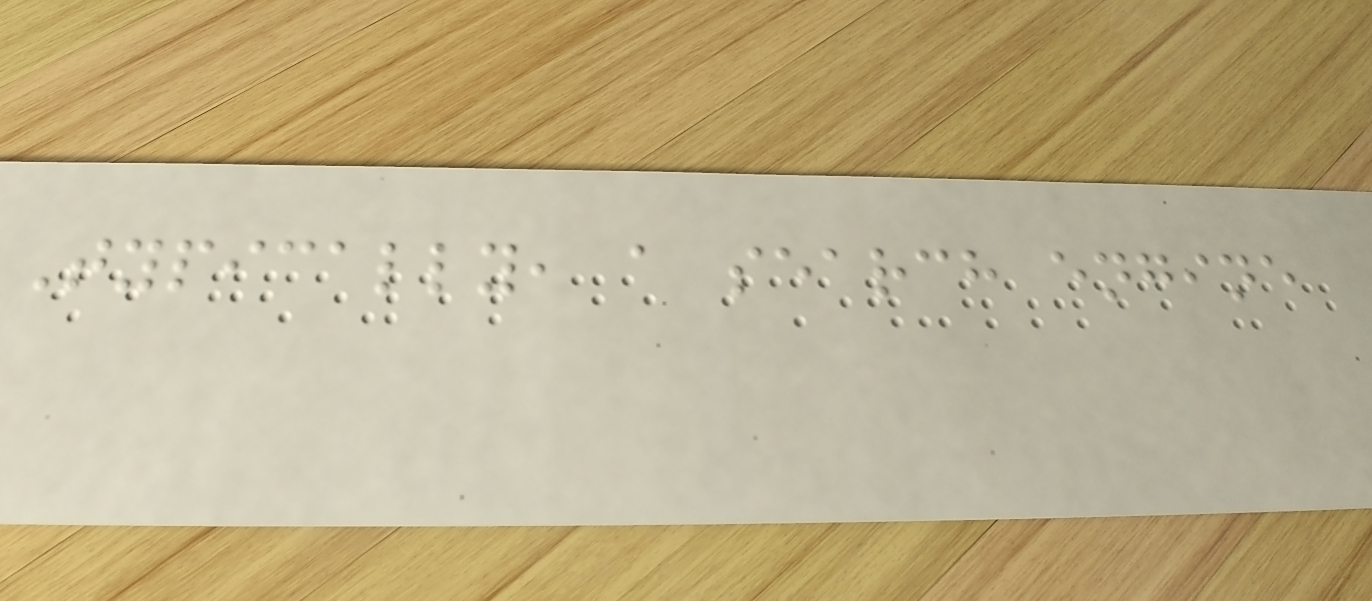Typically, a search engine
